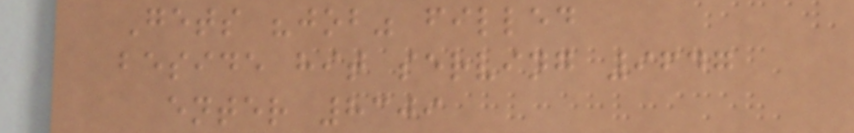Gets "job" filled
beside hit serving 9647
enter 8309
